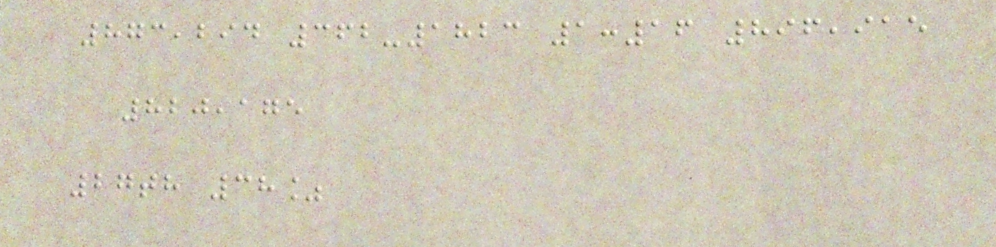873,294 362-1823 1:16 896,915
820,175
27th 38%
